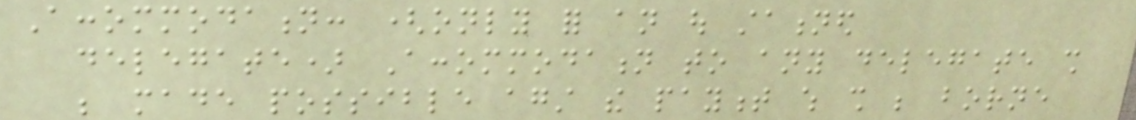Accommodation: (only for an out stationed
delegate) Accommodation to any delegate shall
be made possible against the payment which shall be borne
